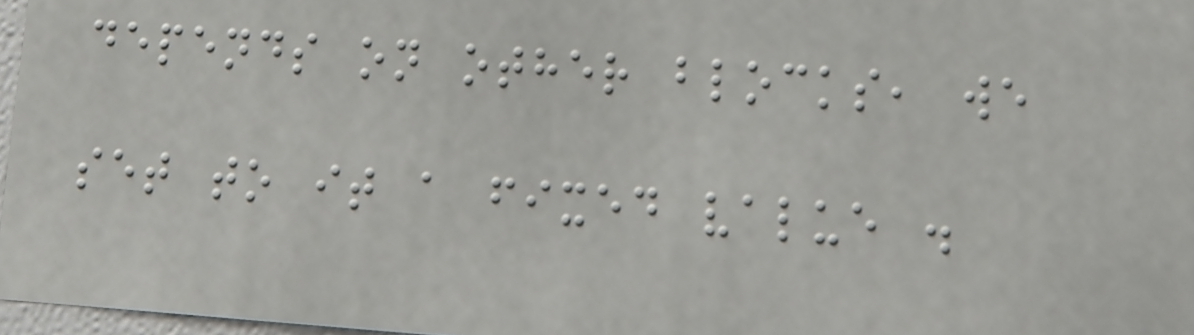depends on other blocks, we
set to it a fixed value .
